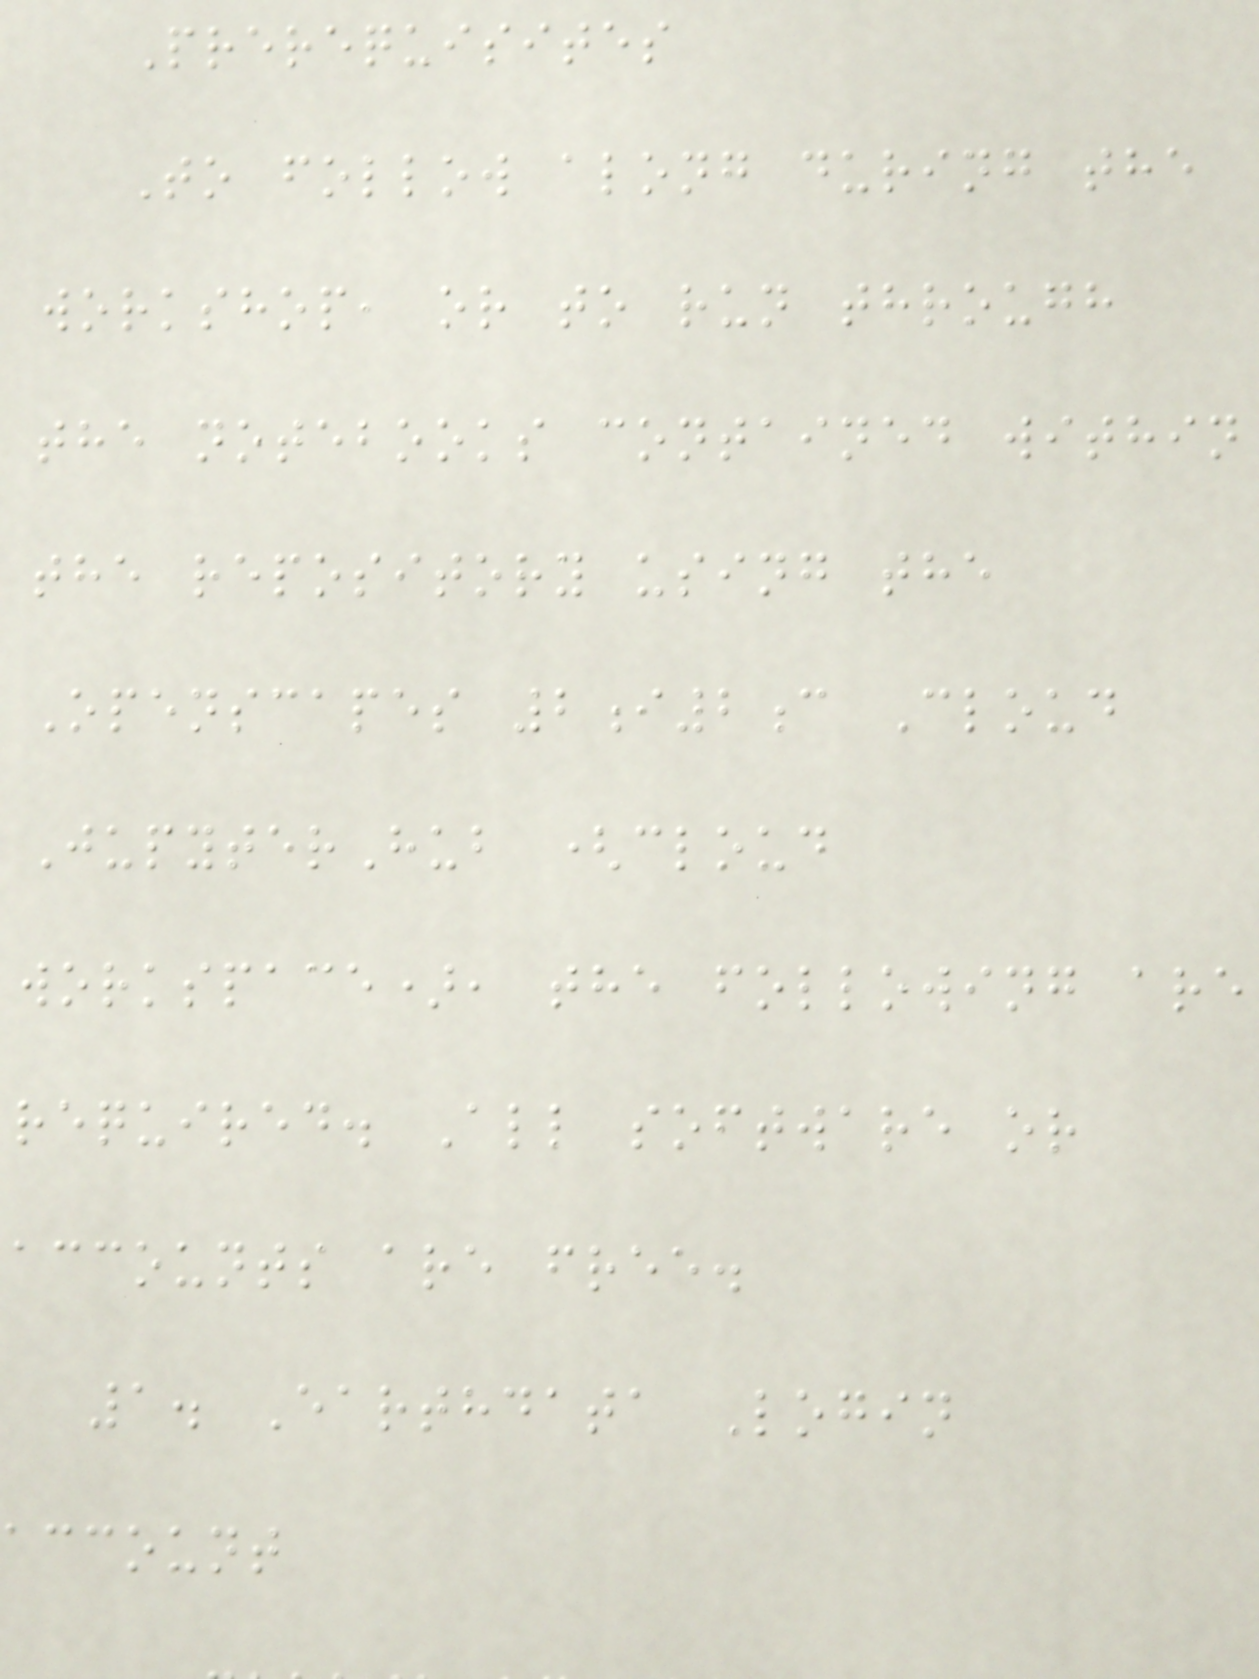Prerequisites
To follow along during the
workshop, or to run through
the notebooks contained within
the repository using the
Openscapes 2i2c Cloud
JupyterHub (cloud
workspace), the following are
required. All software or
accounts are free.
1. Earthdata Login
account
